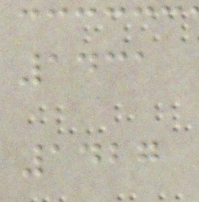1431
1427
